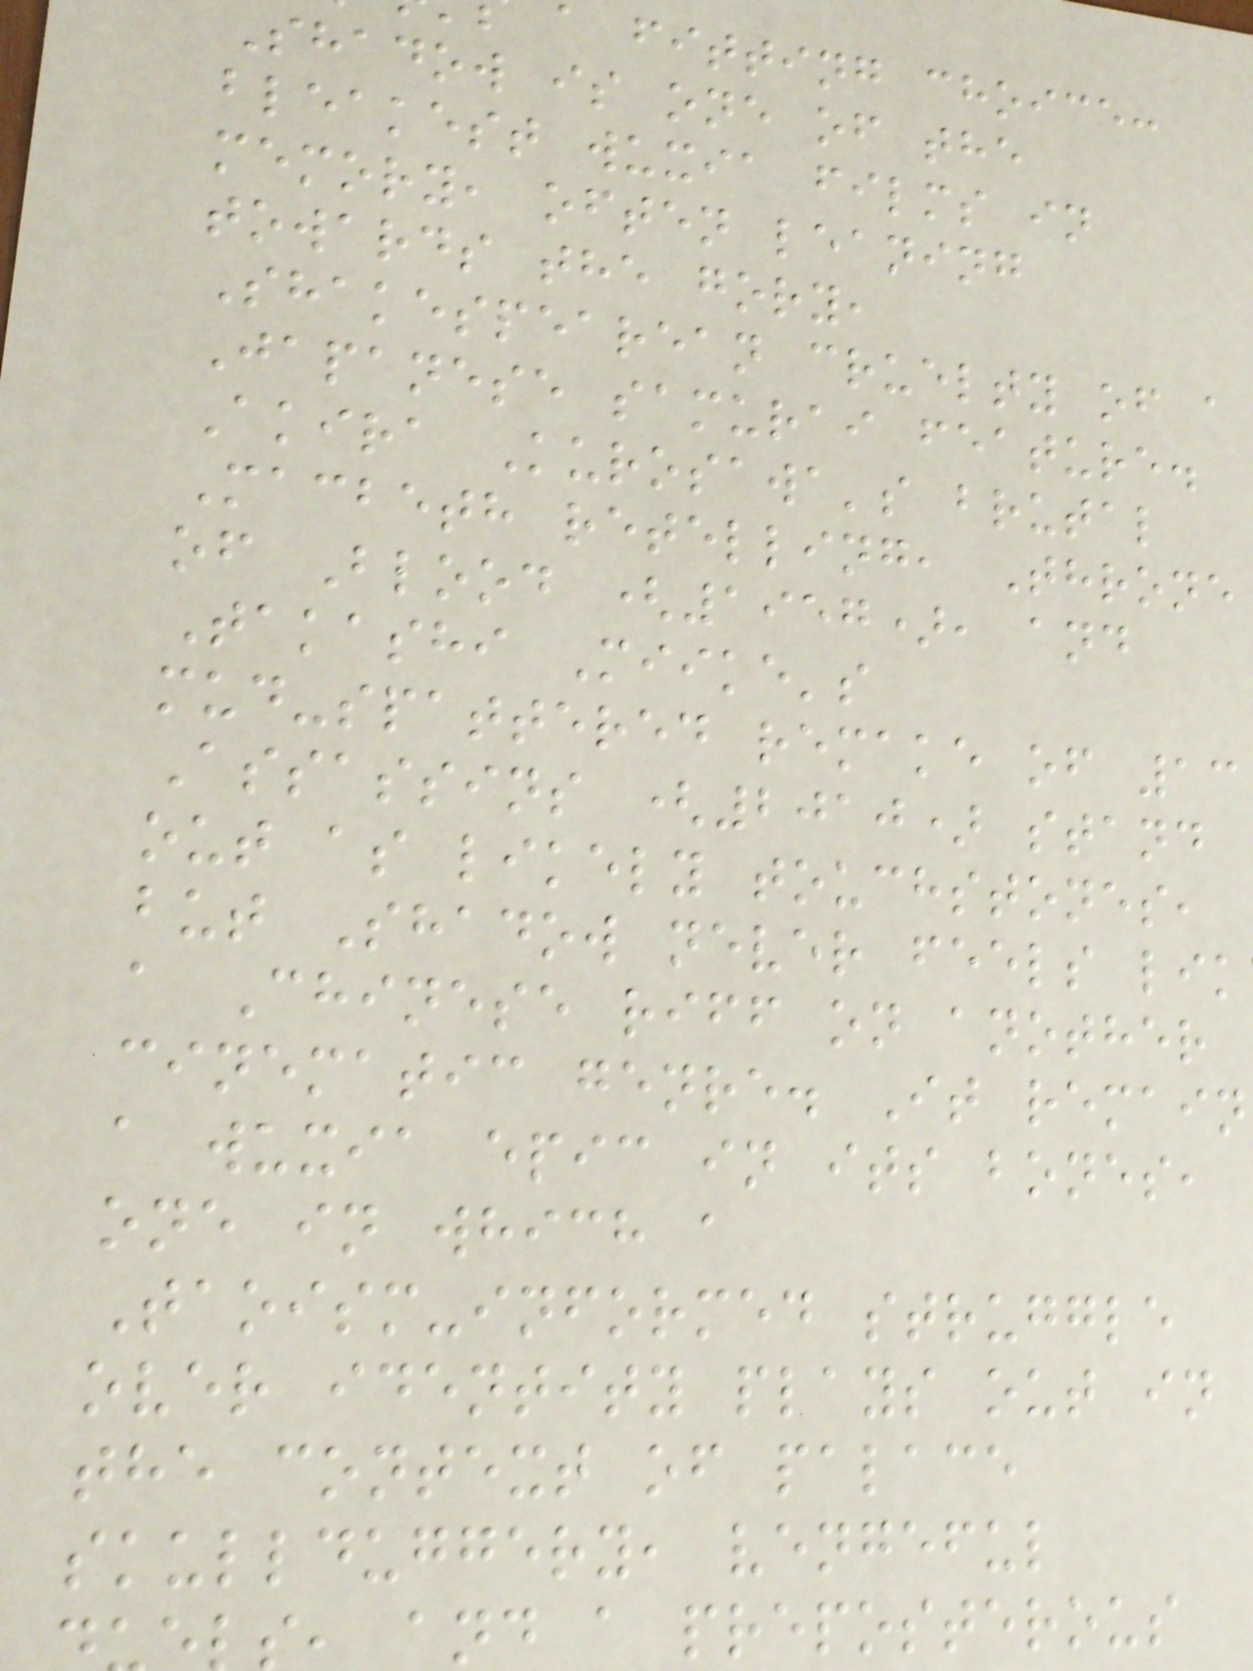a fitting choice:
Shadow is one of the
bleakest wuxia films in
memory, often leaning
towards the gory,
Shakespearean cruelty of a
Japanese samurai feature.
Akira Kurosawa's brutal
Macbeth retelling, Throne
of Blood (1957), and
Takashi Miike's
mud-spattered remake of 13
Assassins (2010) stand
out as likely touchstones,
but Shadow never feels lik
a Chinese riff on another
cinematic genre. It remain
a wuxia epic in its bones,
one in which a
Taoism-informed struggle
over identity plays out in
the context of palace
skullduggery, vengeful
, and a preposterous
